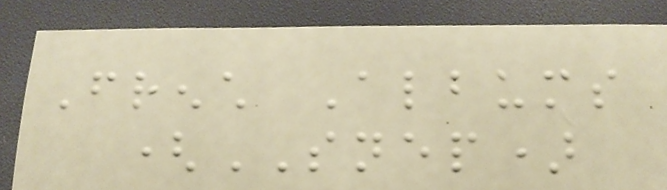French Albums
(SNEP)
